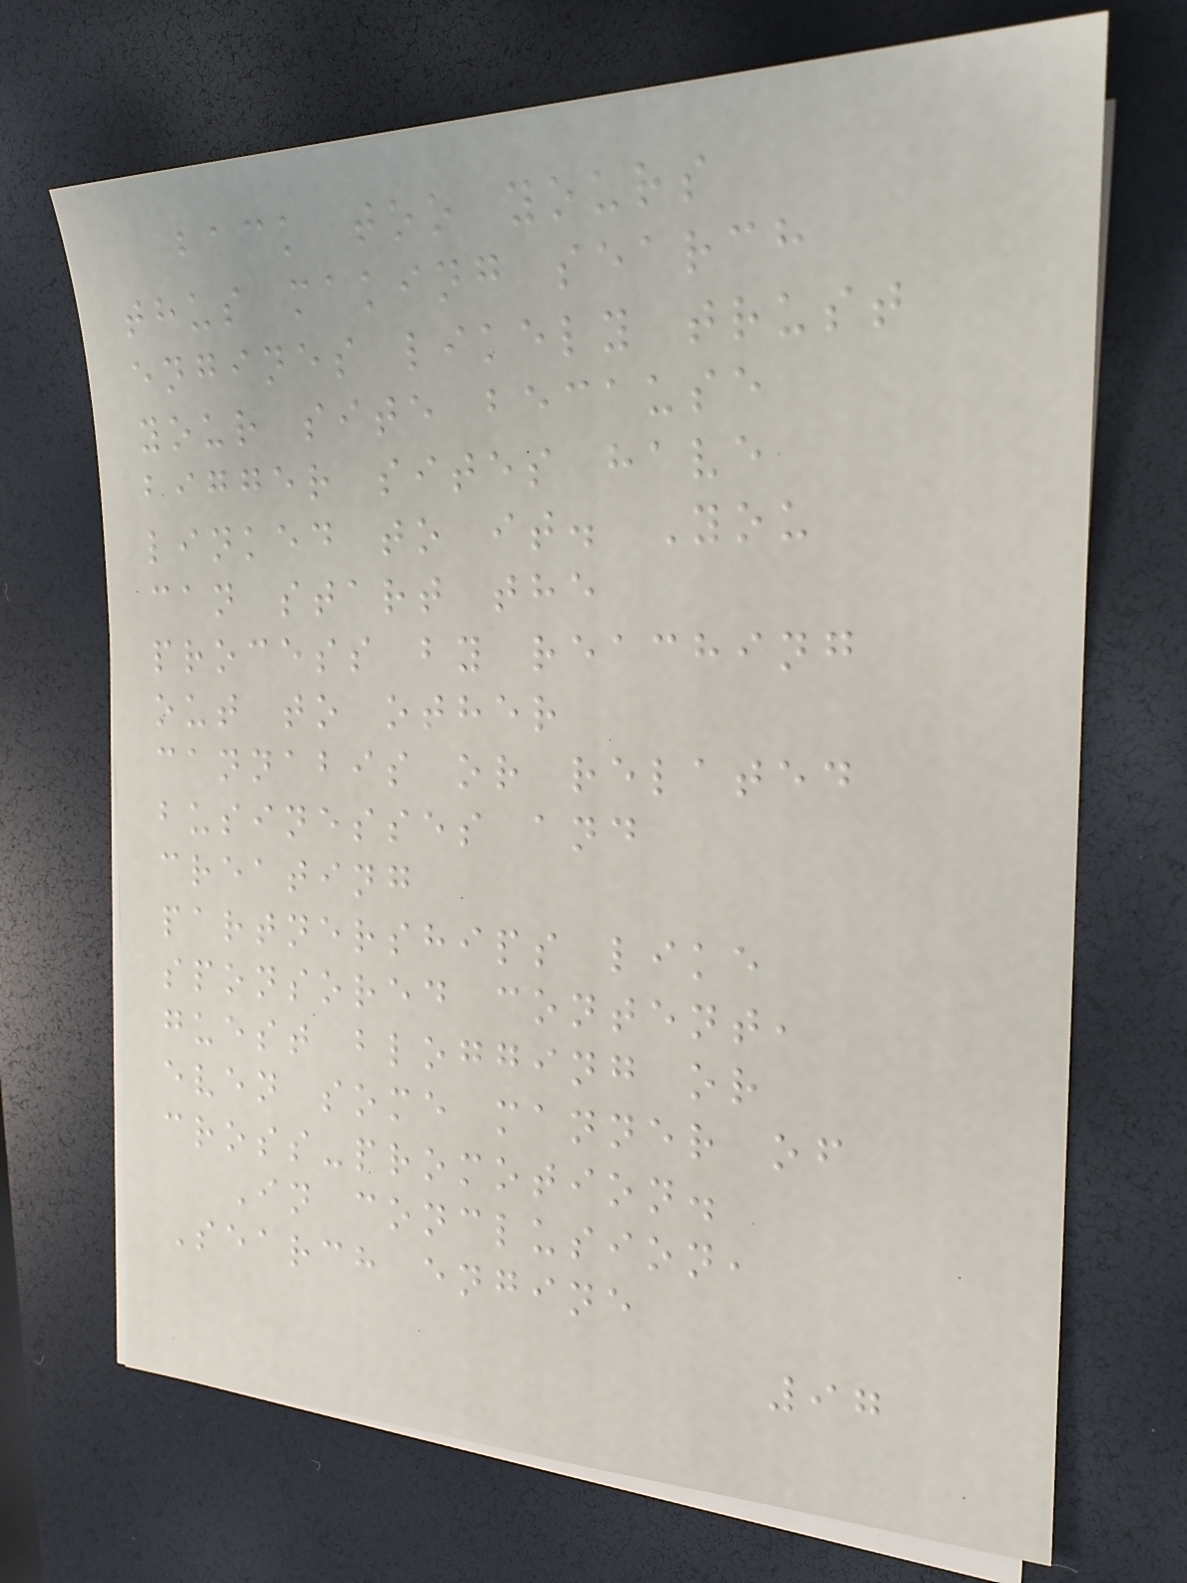back too yours
thus making search
engines likely trust
your site because
bigger sites have
linked to it. You
can start the
process by reaching
out to other
cannabis or related
businesses and
creating
partnerships like
sponsored content,
guest blogging or
even some manner of
cross-promotion.
In conclusion,
Search engine
97
